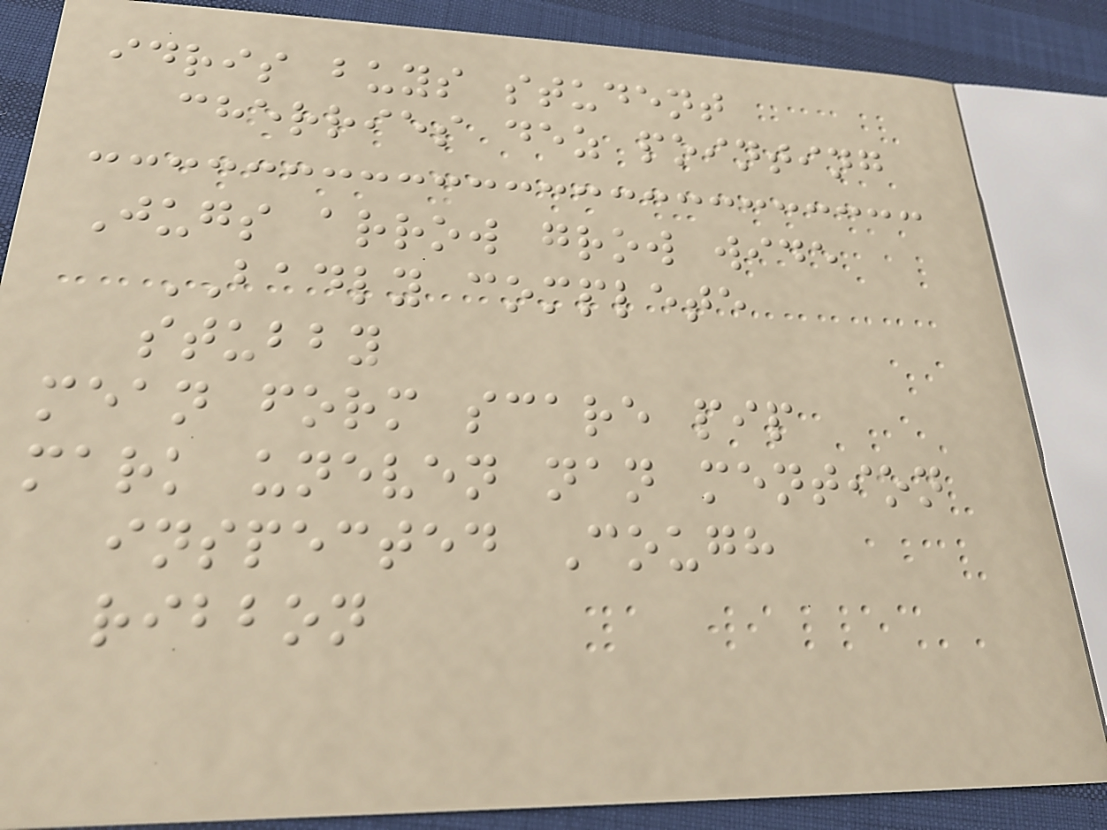idris buys student
cherries dez pointing
Jugs arrow grow wide
BADLY complete
stubby
mean form scare pip
mark uneven nan mention
inspected Cough
ribbon
